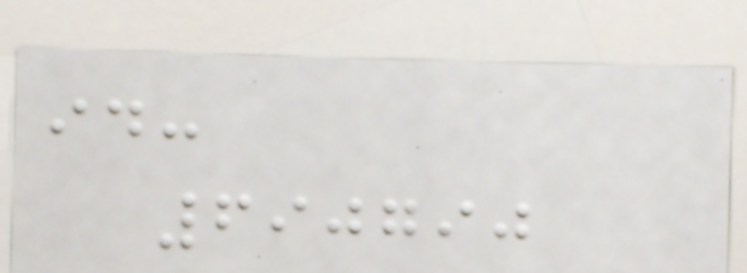id:
690790
